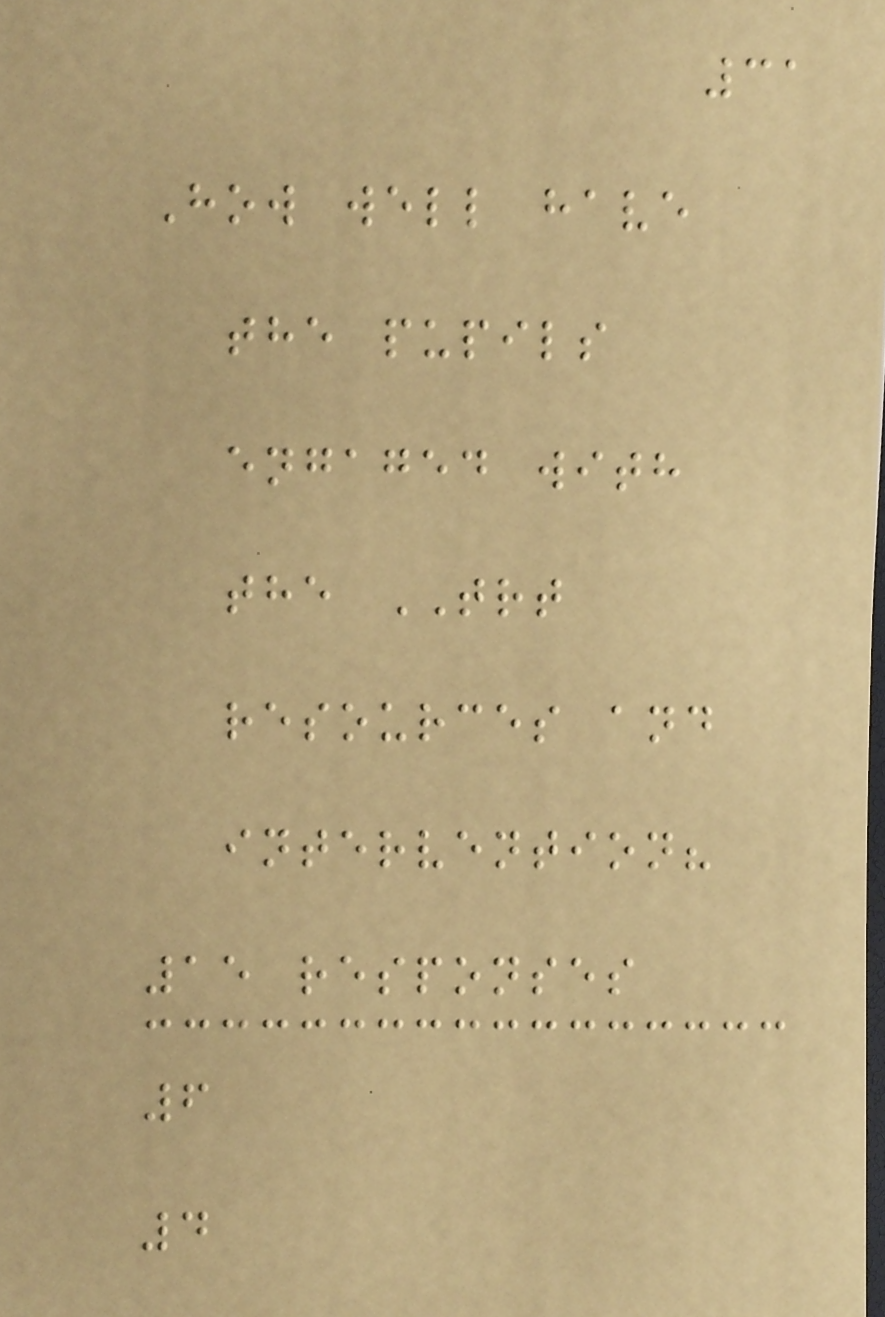31
How well have
the pupils
engaged with
the TRT
resources and
intervention?
15 responses
6
4
